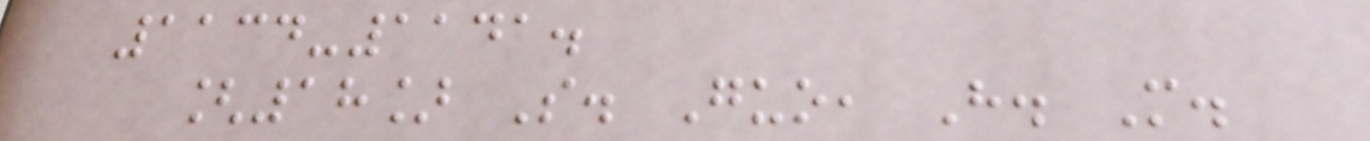1134-1141.
[18] S. Guo, H. M.
